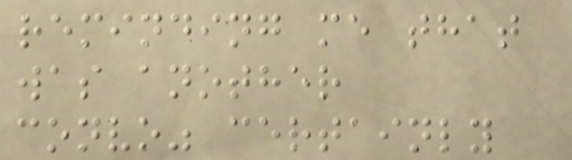reminding me that
was another
convo" certainly
